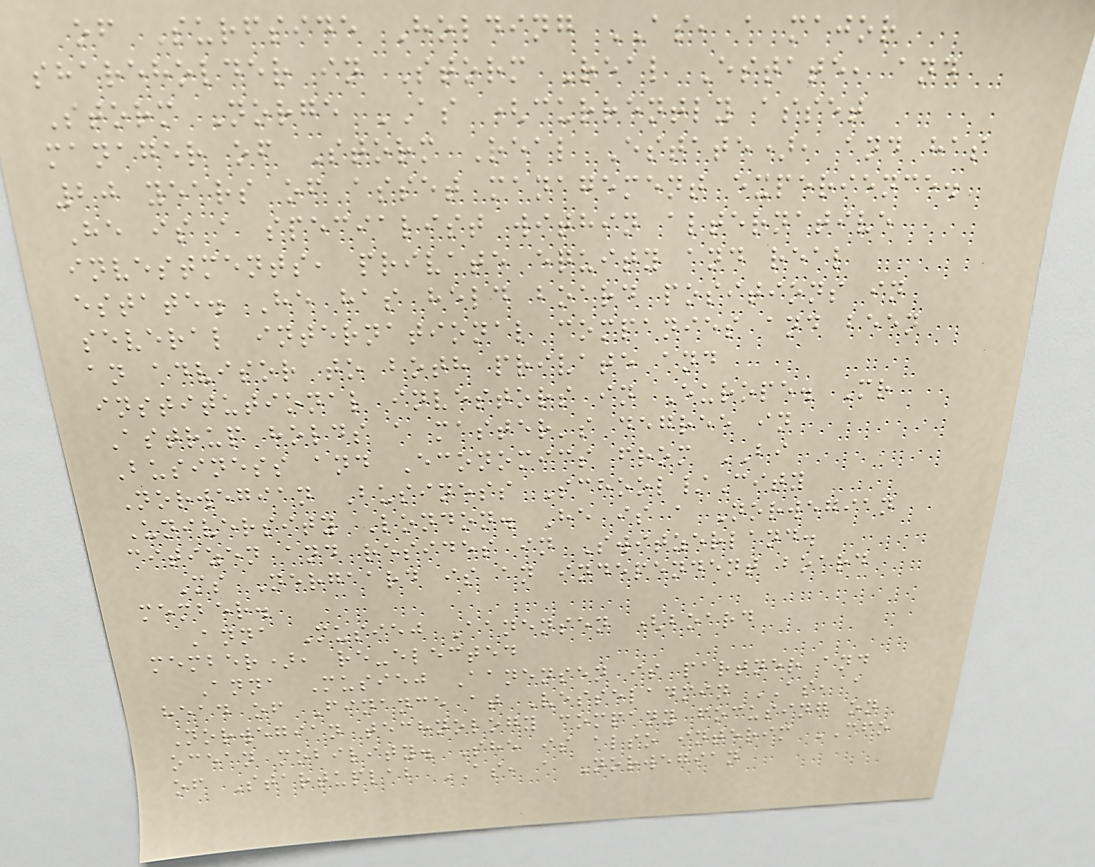of Surfside Holding AS, a major
shareholder in Storm Real Estate, and
Storm Norge AS (currently asset
manager of Storm Real Estate), and has
20 years of asset management experience.
He is a specialist within alternative
investments, private equity and real
estate. He has held board positions in
several international companies and been
an advisor to both private and
institutional investors in Europe. Mr
Astrup holds a master's degree in
Business and Economics from BI
Norwegian Business School/City
University London. He is a Norwegian
citizen and resides in Switzerland.
Ms Nergaard is an independent board
member.
Anna Musiej Aanensen (board
member), re-elected
Anna Musiej Aanensen is partner and
head of Finance at Vesseladmin AS, a
Norwegian technology company focusing on
ocean mobility. She is also interim CFO
of Startuplab AS, a Norwegian
